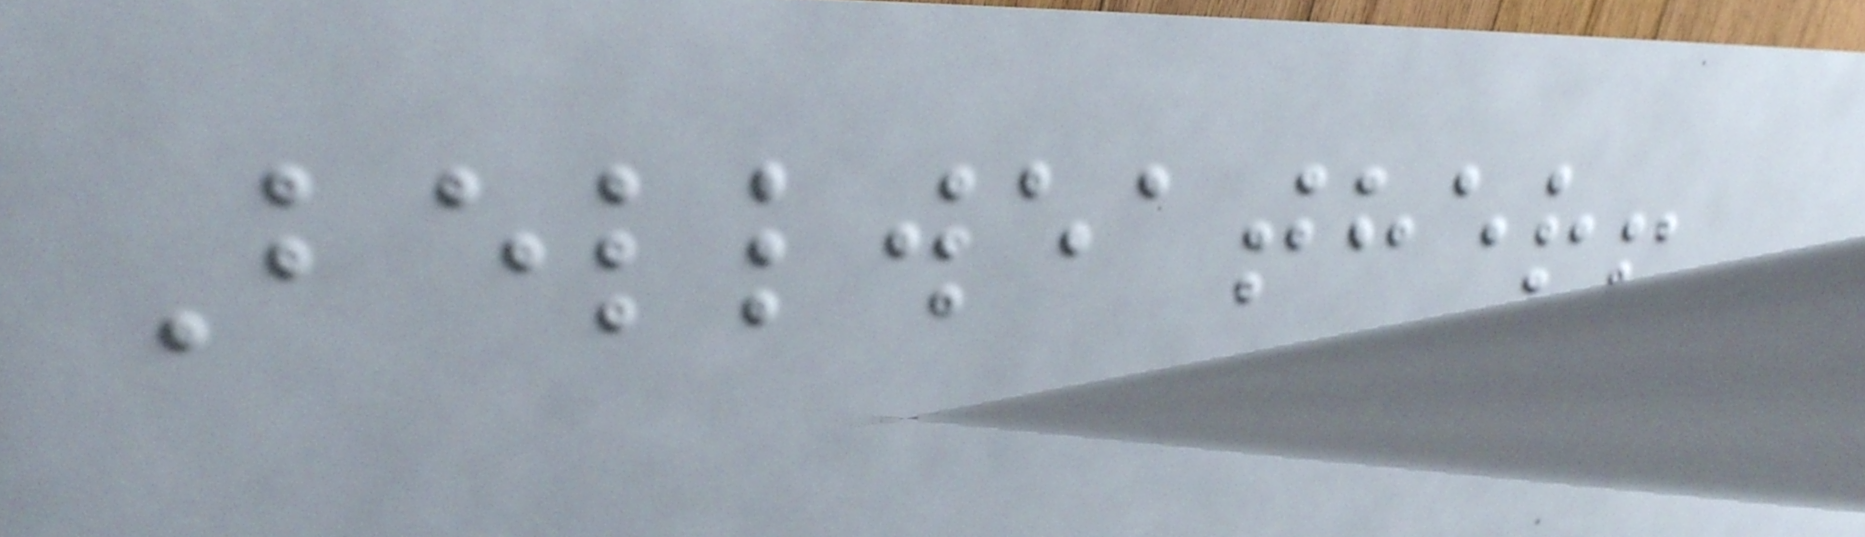Bellweather!
